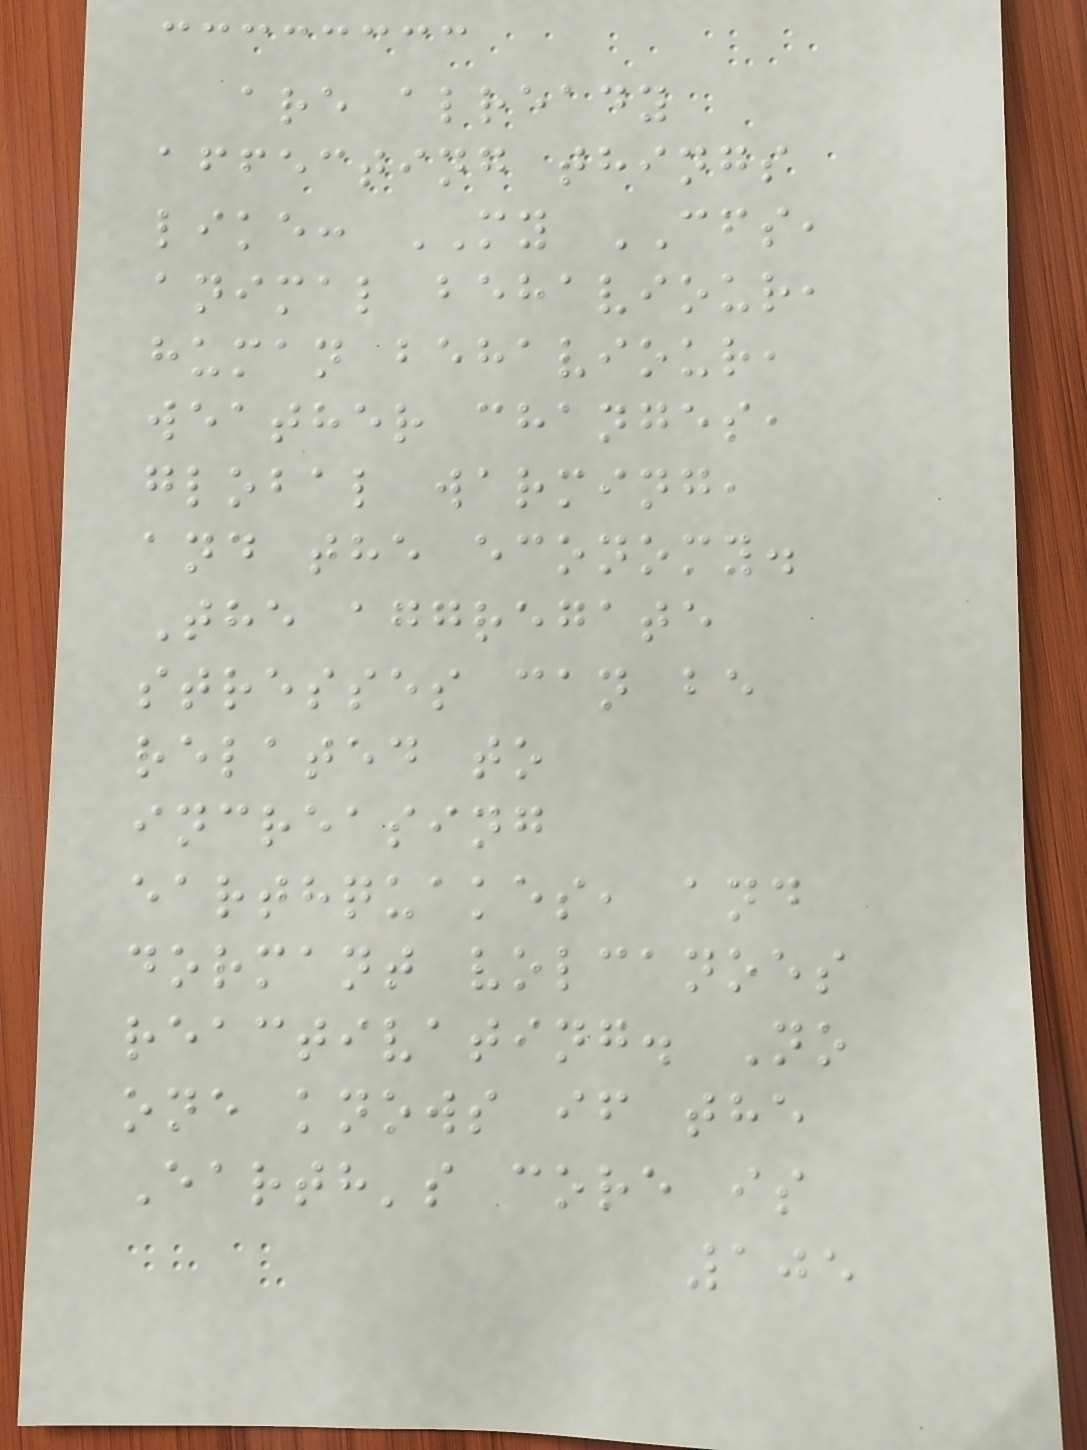are already
affecting things
like: MY CFS,
animal behaviour,
human behaviour,
weather changes,
global warming,
and the economy.
The aggregate
stresses can be
related to
increasing
earthquakes, and
dormant volcanoes
reactivating. No
one knows if the
Earth's core is
105
